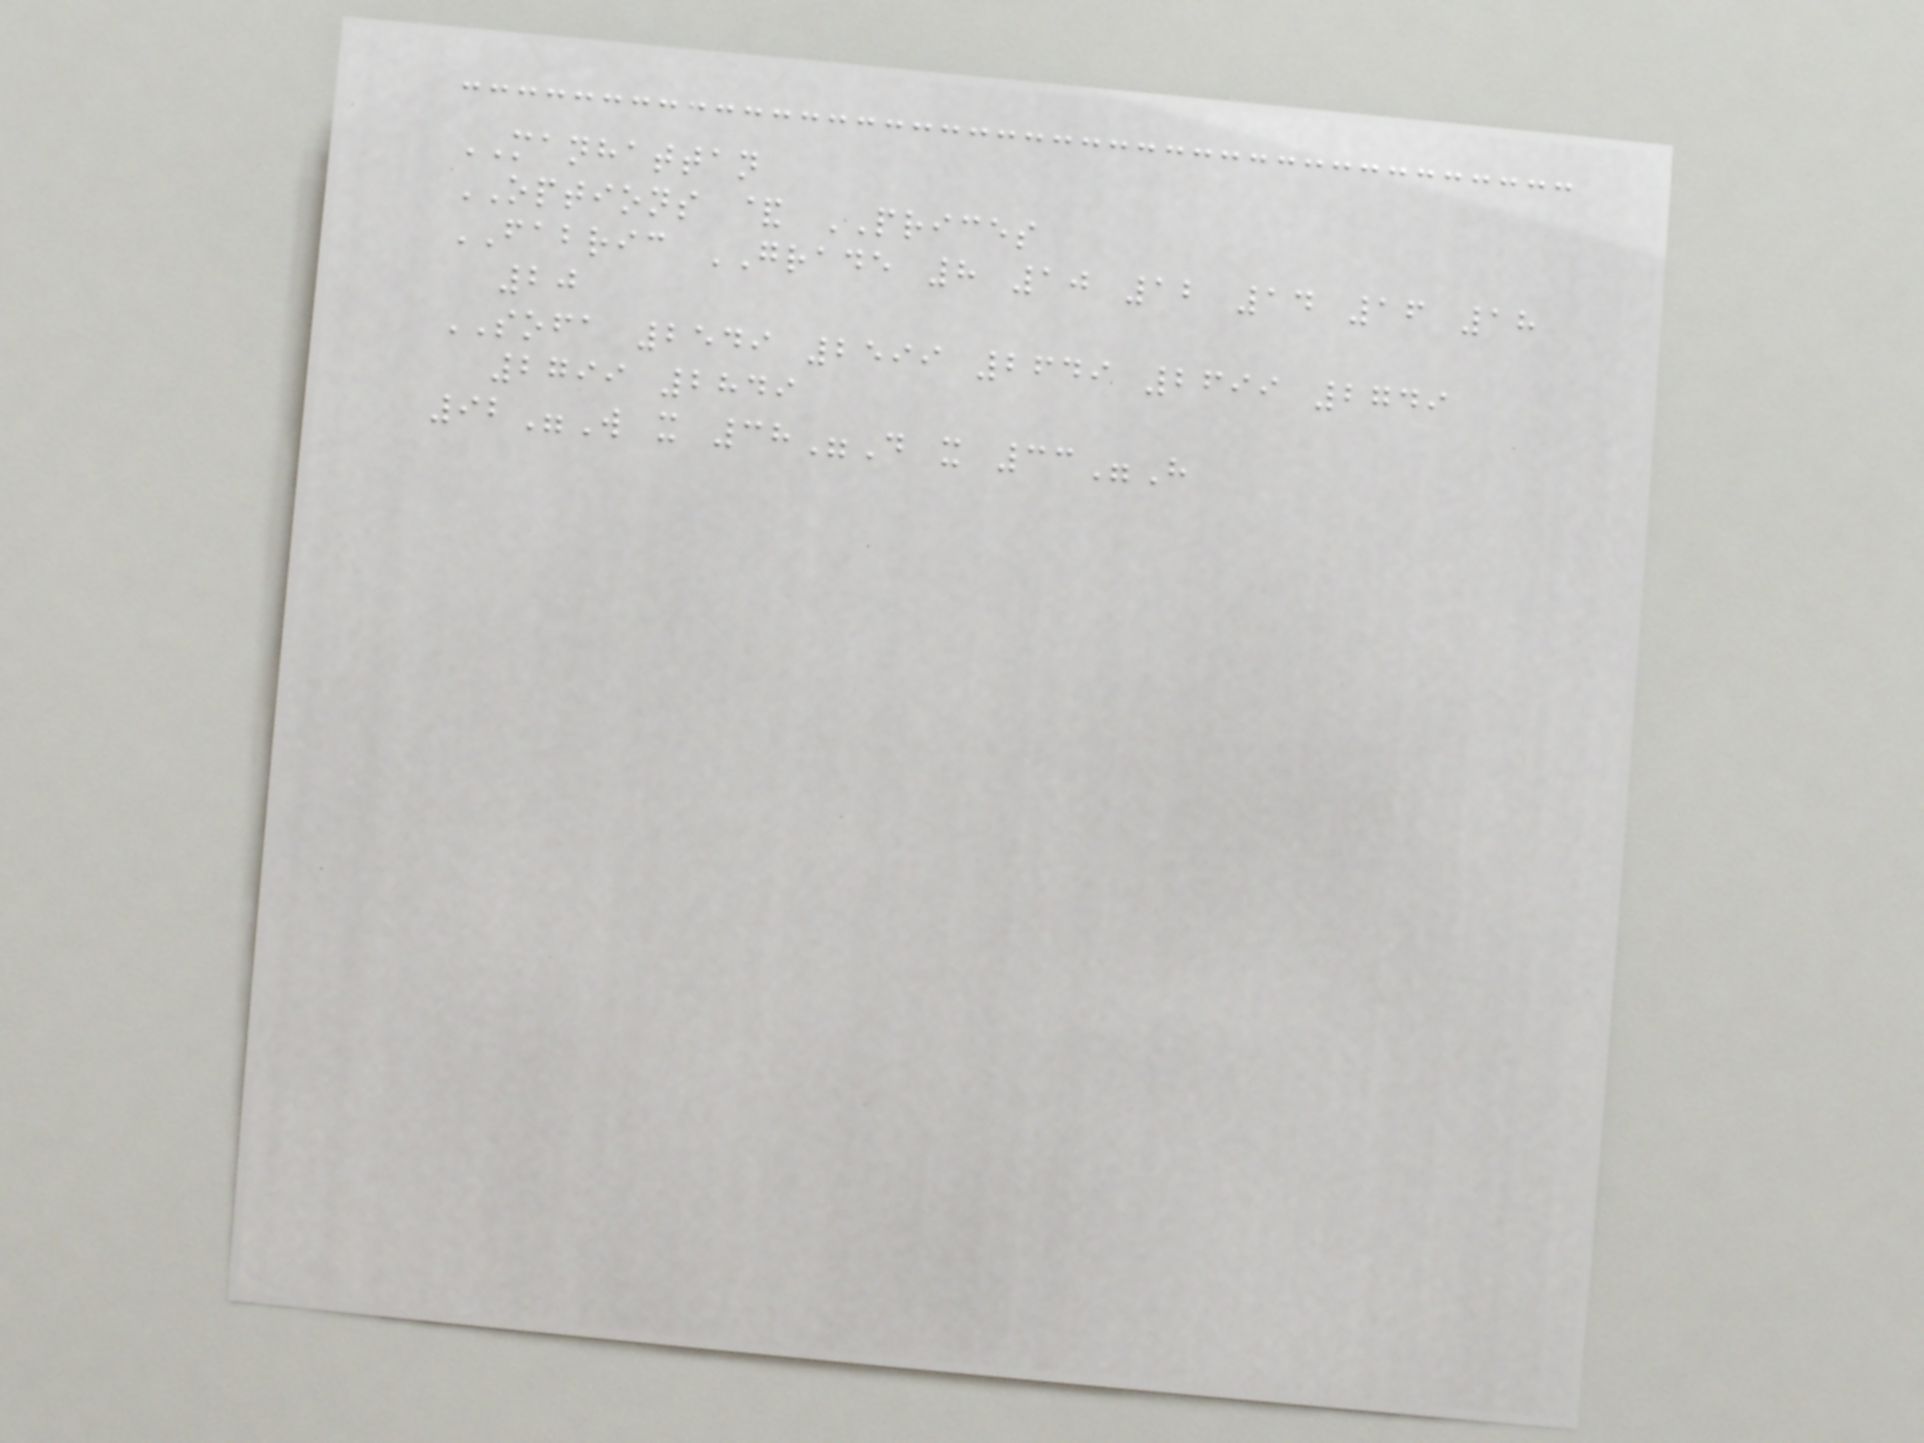MANHATTAN
OPTIONS & PRICES
FABRIC GRADE 8 10 12 14 16 18
20
SOFA 2549 2599 2649 2699 2749
2799 2849
92"W x 38"D x 33"H
